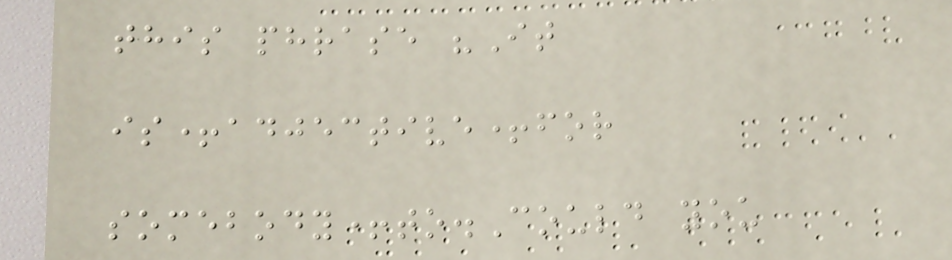this phrase "It
is+adjective+for
somebody+to.Could you
